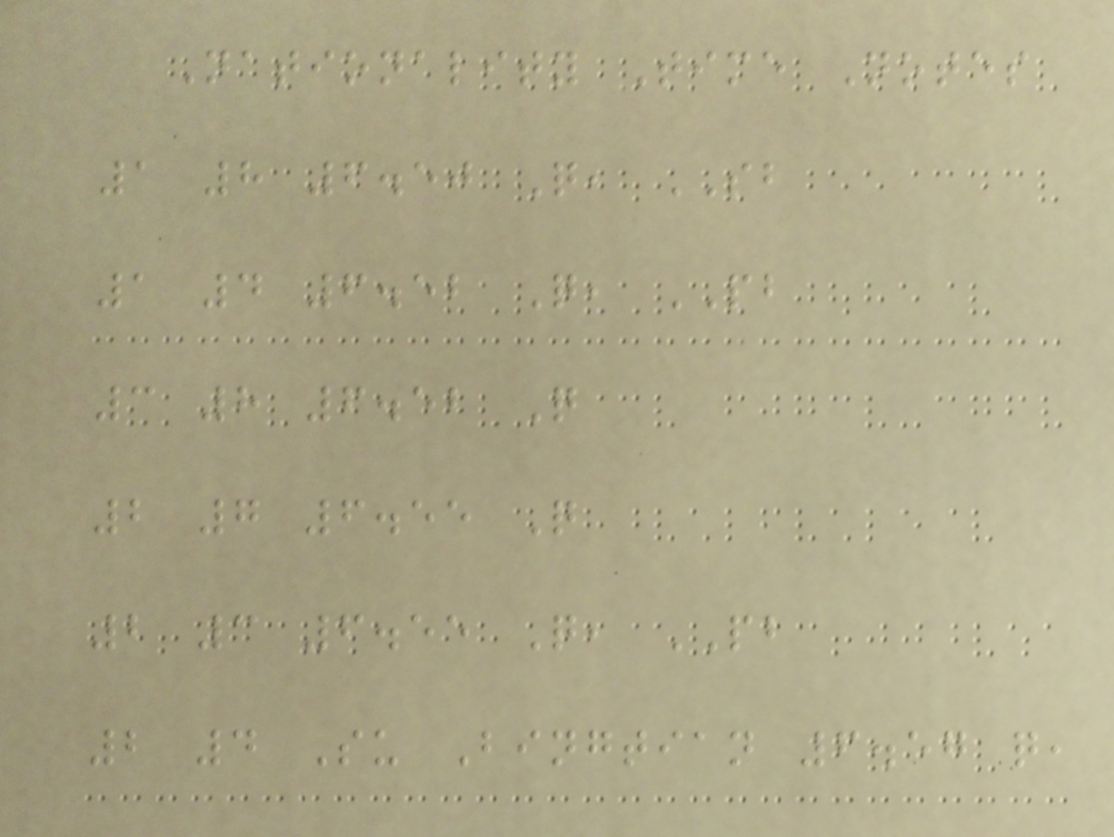Nationality Time Notes
1 8 6.50 Q, SB
1 4 6.52 Q, PB
3 8 6.52 Q
2 7 6.55 Q
2 3 6.55 Q, PB
2 4 Su Bingtian 6.57 q,
